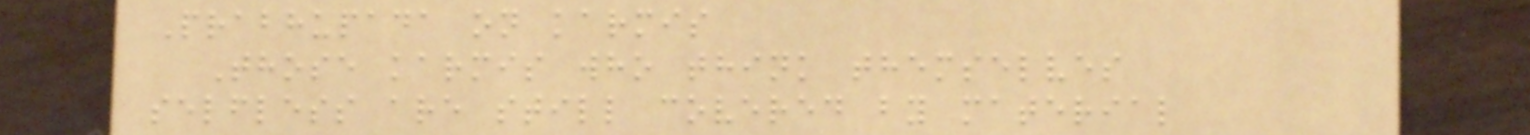Prabhupada on karmis
Those karmis who think themselves
selfless are still covered by material
